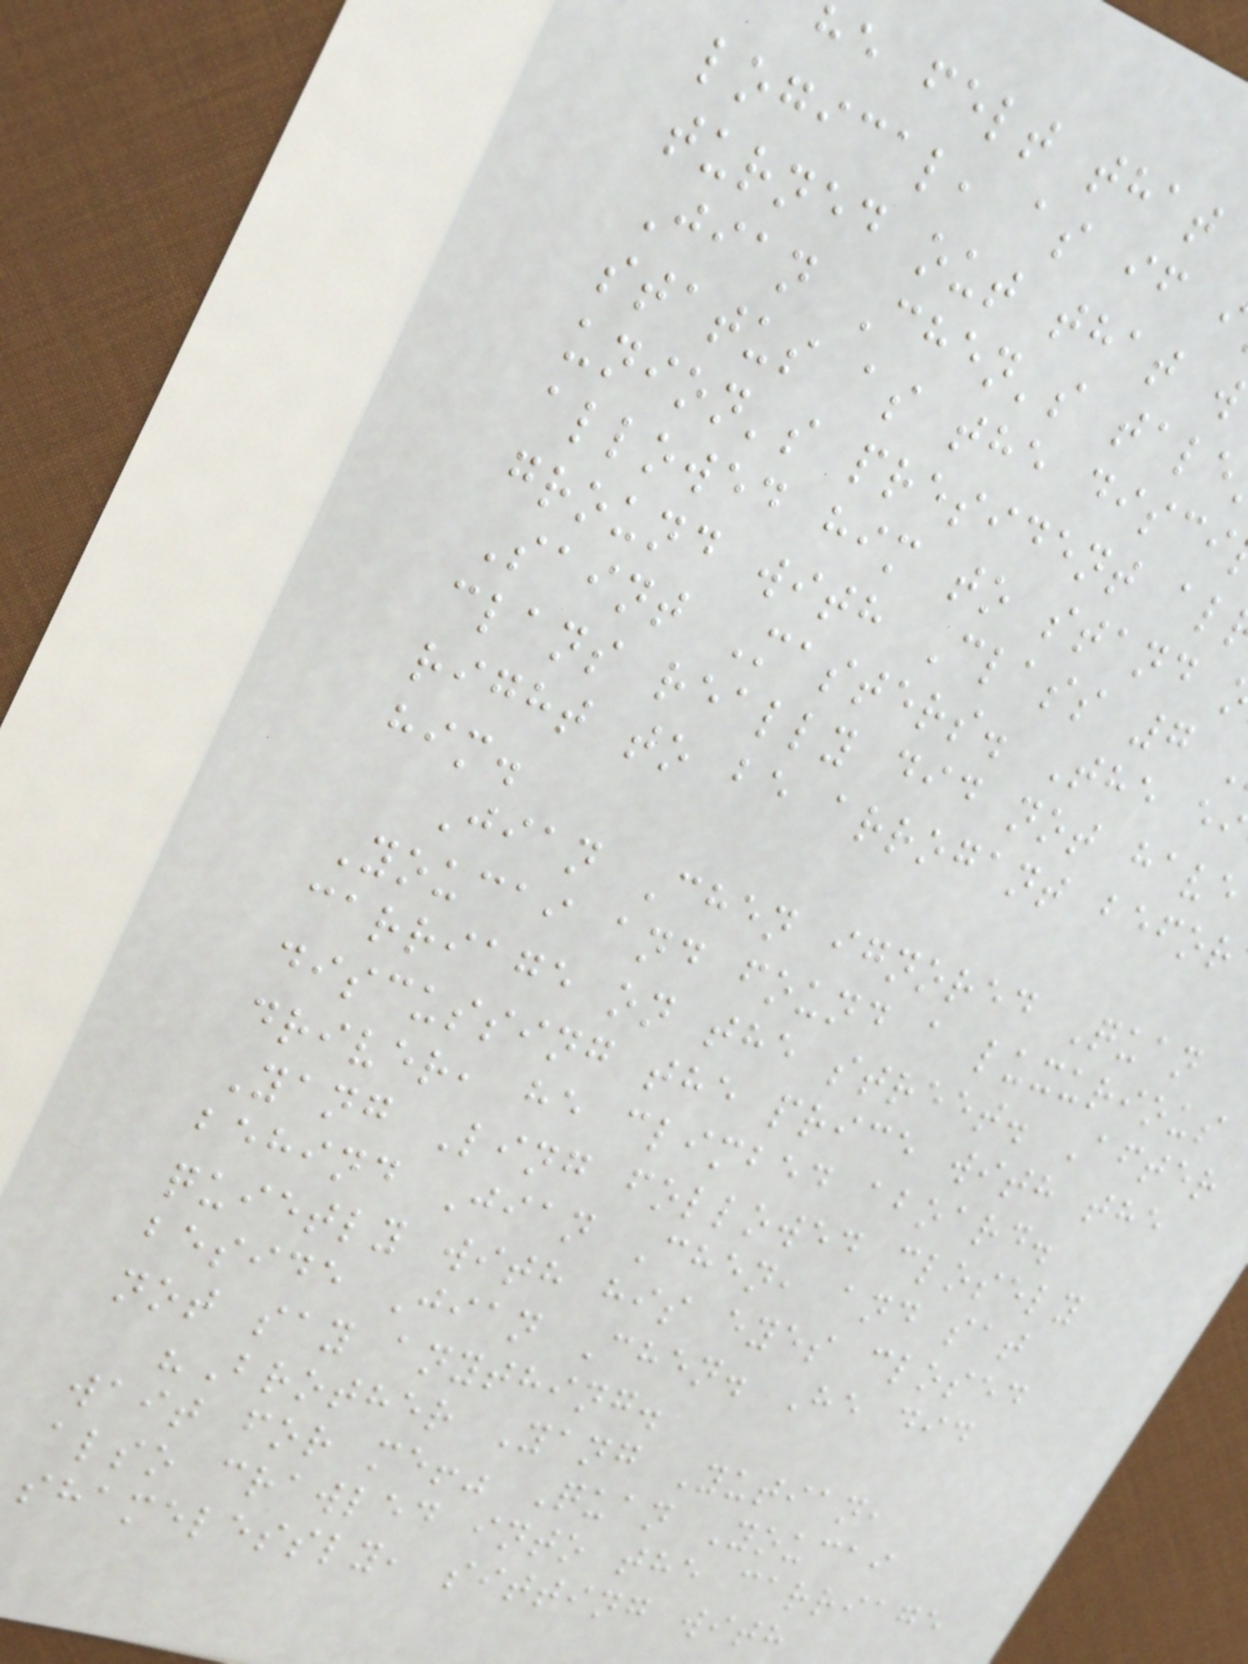he felt that
logical, as if
turned out that w
Jian Chen's tale
status as the disci
union's president al
allowed him to stand
ground with Class 7
Saint Masters. The ei
clans really did not have
right to be arrogant befor
him.
Jian Chen ignored Quan
Youcai and found a luxurious
carriage on the street. After
discussing the price with the
driver, he climbed aboard.
Yang Ling followed closely
behind Jian Chen, and sat
quietly with his eyes closed
beside Jian Chen. He did
not say anything.
"Brother Yang Yutian,
wait for me!" Quan Youcai
also crawled into the carriage
shamelessly, sitting with
